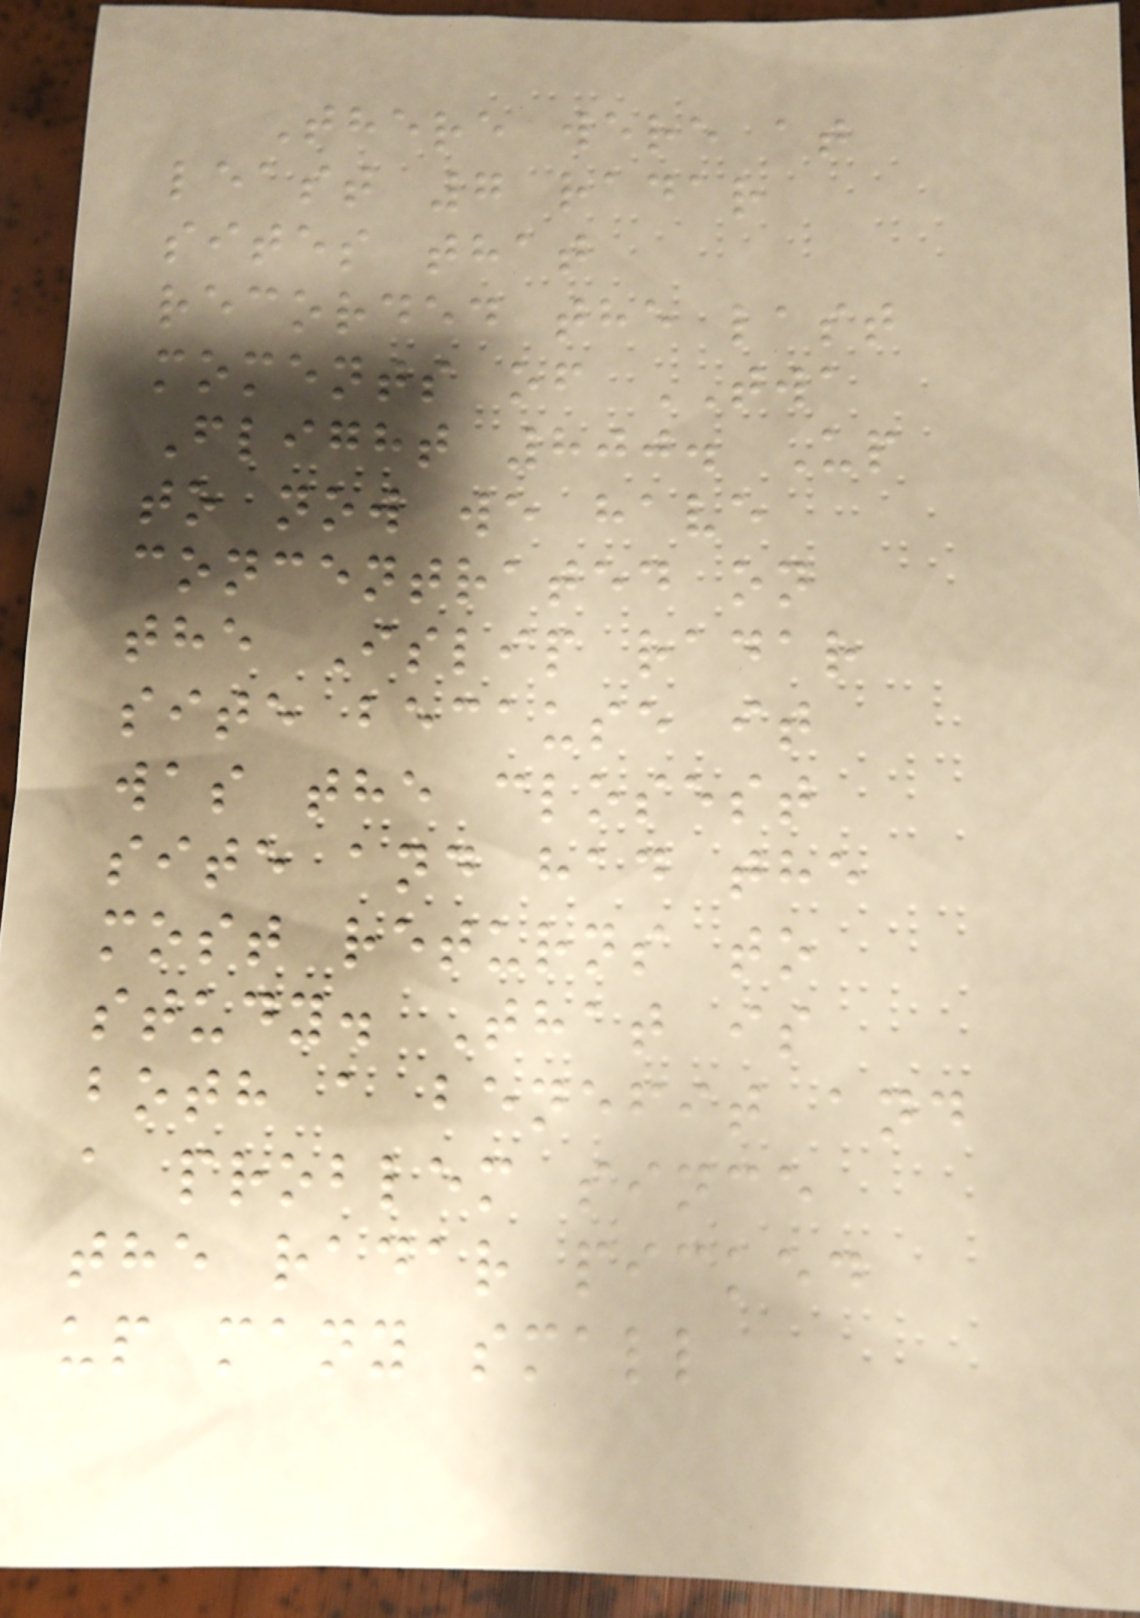There were at
least 7 radar
sites that
recorded the last
moments of TWA
Flight 800. Up
to now we have
concentrated on
the Islip radar
site because it
was the closest
site and had the
most returns to
study. That is
both a benefit and
a problem since
the radar picked
up many small
